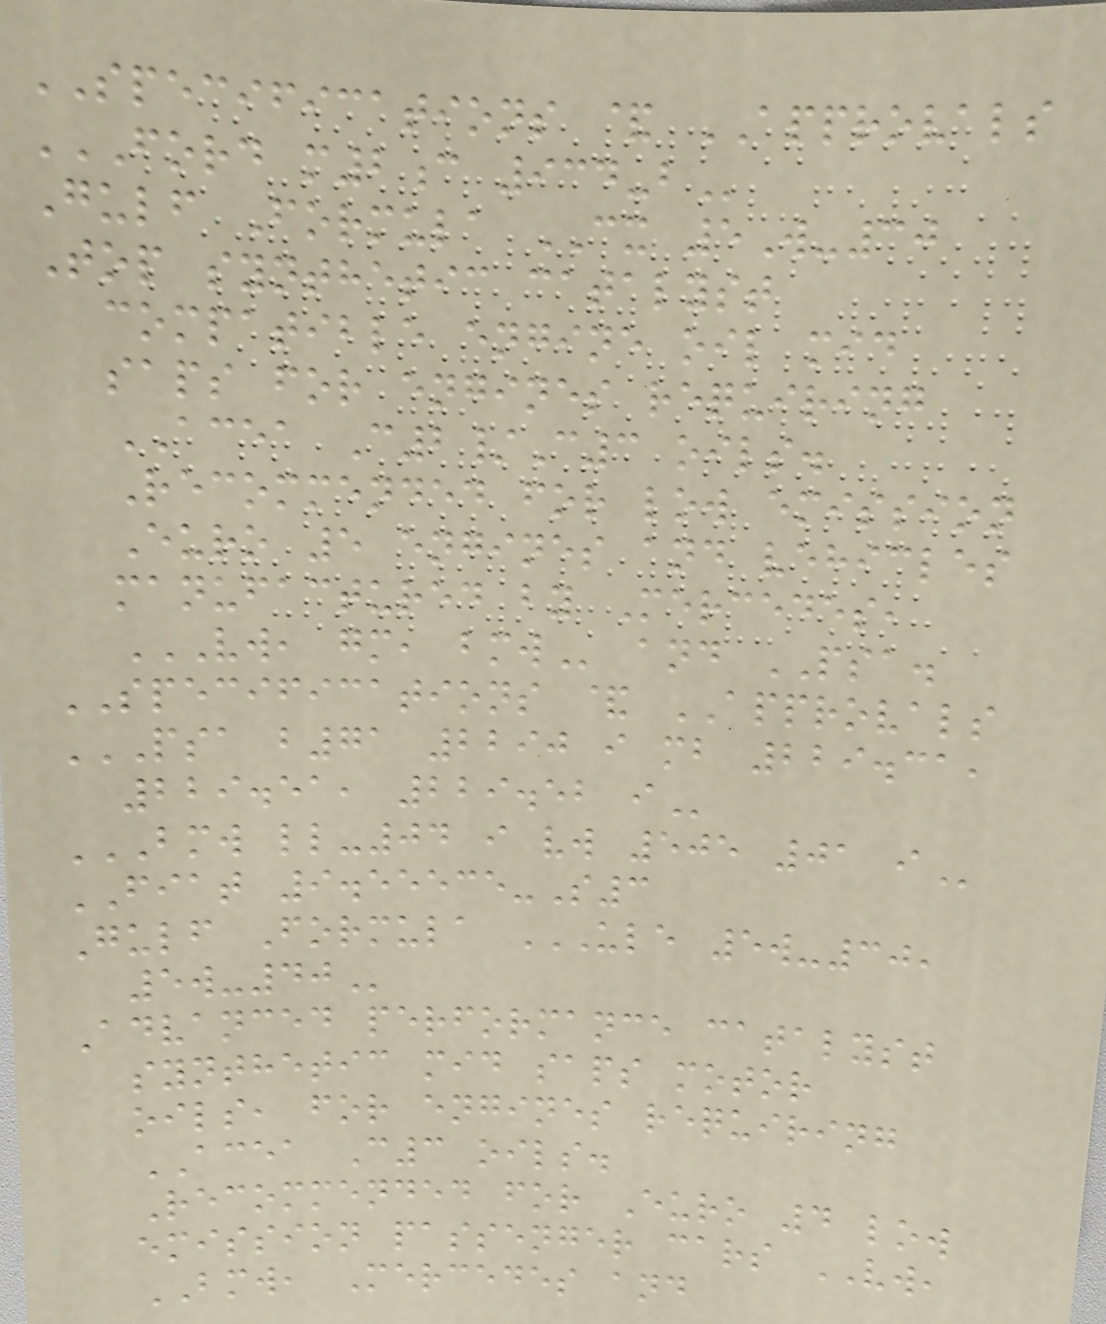SPECIFICATIONS & APPROVALS
FORD M2C 934-B
Gulf Formula CX 5W-30
Top synthetic catalyst
compatible engine oil mid
saps for engines requiring
ACEA C2/C3 oils.
Recommended for low emission
Euro 5 engines and vehicles
manufactured by Mercedes,
VW, GM, BMW and PSA.
SPECIFICATIONS & APPROVALS
PSA B71 2290 I MB 229.31,
229.51, 229.52 I
BMW LL-04 I VW 505 01 I
FIAT 9.55535-S3
Gulf Formula ULE 5W-30,
5W-40
Advanced performance catalyst
synthetic mid saps motor
oils, for engines requiring
ACEA C3 oils.
Recommended for Euro 4 low
emission passenger cars VW,
BMW, Mercedes and
